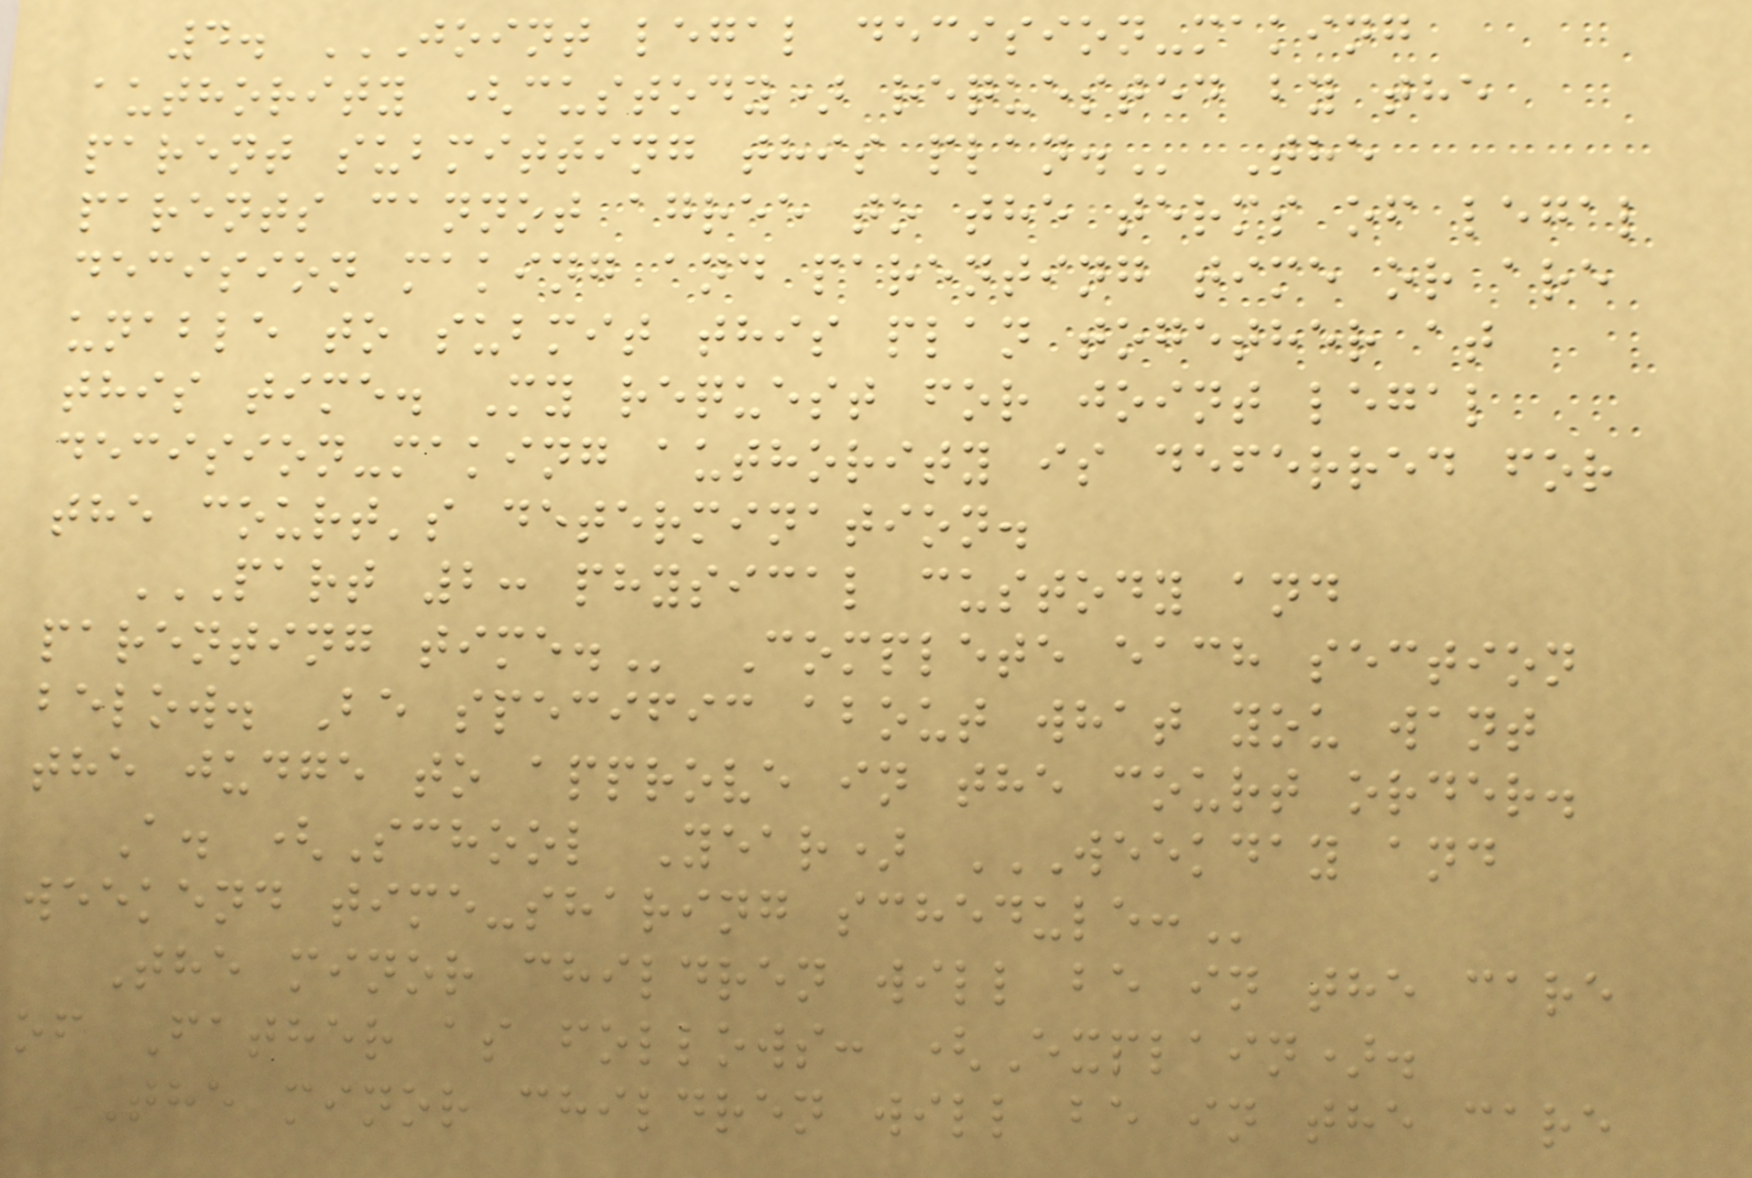4. JOINT LEGAL DECISION-MAKING
AUTHORITY (CUSTODY) REQUESTED BY THE
PARENT SUBMITTING THIS PLAN. The
parents cannot agree to the terms of legal
decision making and parenting time or are
unable to submit this plan together at
this time. My request for joint legal
decision-making authority is deferred for
the court's determination.
PART 2: PHYSICAL CUSTODY AND
PARENTING TIME. Complete each section
below. Be specific about what you want
the judge to approve in the court order.
A. (School Year) WEEKDAY AND
WEEKEND TIME-SHARING SCHEDULE:
The minor children will be in the care
of Father as follows: (Explain).
The minor children will be in the care
